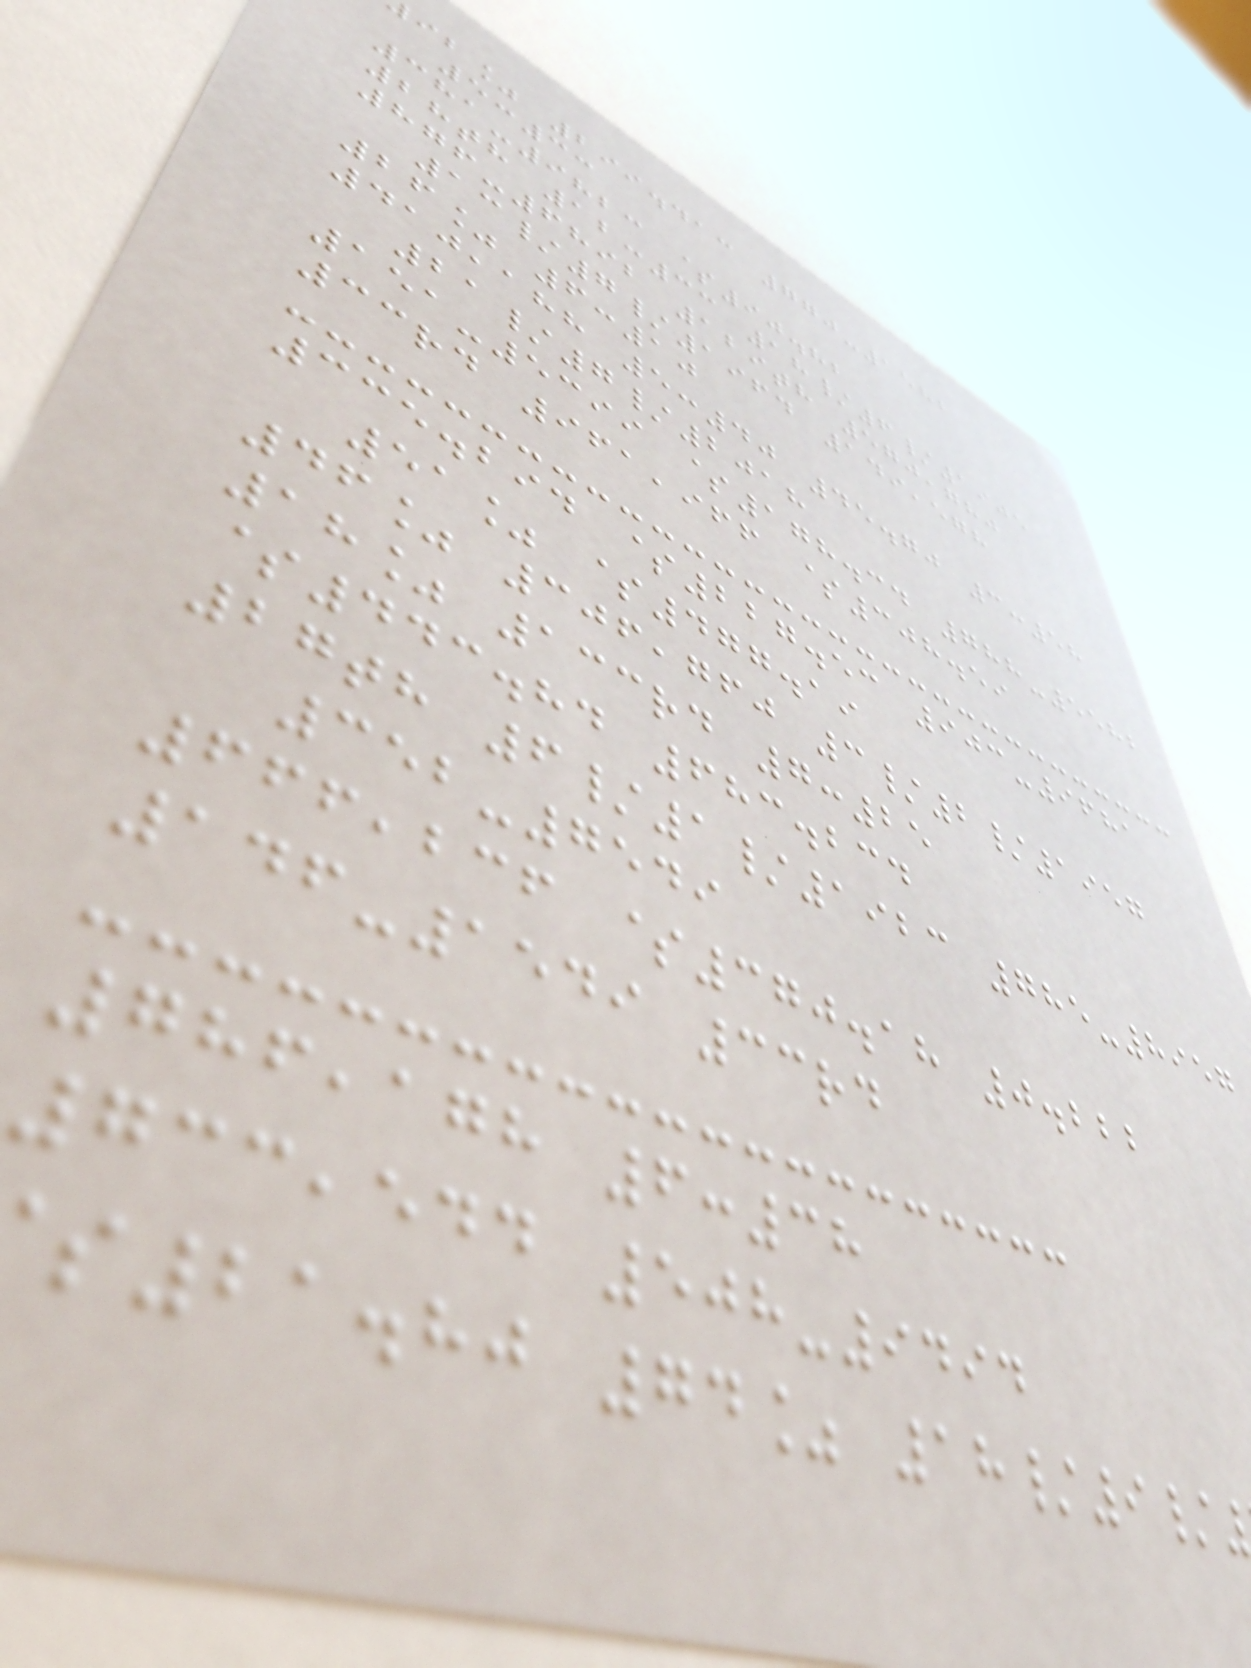ib% 299.413 770-1582
5:33
381-9823 $90.82
28th 12:33 18/6/1905
876-6892 129th 570,780
13/7/1964 149,578
26% 6:10
410,188 5:40 45.70 3:58
21/7/2018
151-5399 $178.34 788-5582
33rd 961,966 $308.59
335.294 $227.53 903-9681
51% $477.19
46% 306,760 3/2/1957
18% 133rd 7:25
$443.84 683.234
27th 6/1/1923 785-8957
352-7549
666,236 $370.18 0.222
146-1549 33rd
786,178 6:38
733,544 508-9494
21.80 74% 18/9/
